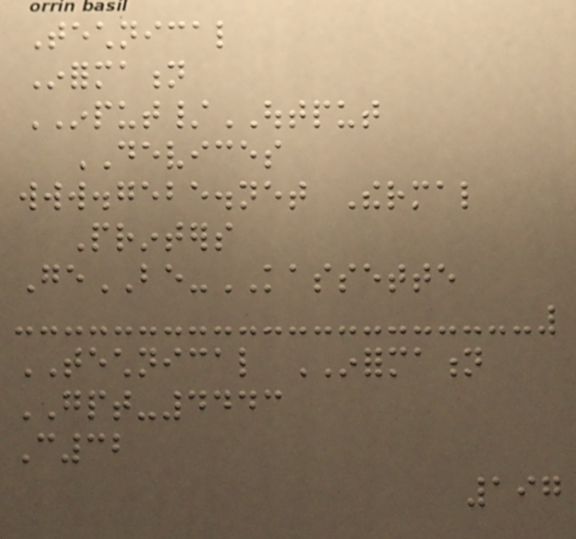Technical
Information
INPUT/OUTPUT
DEVICES
www.gebe.net Thermal
Printers
GeBE-KASSETTE
TECHNICAL INFORMATION
GPT-4443
C32
197
